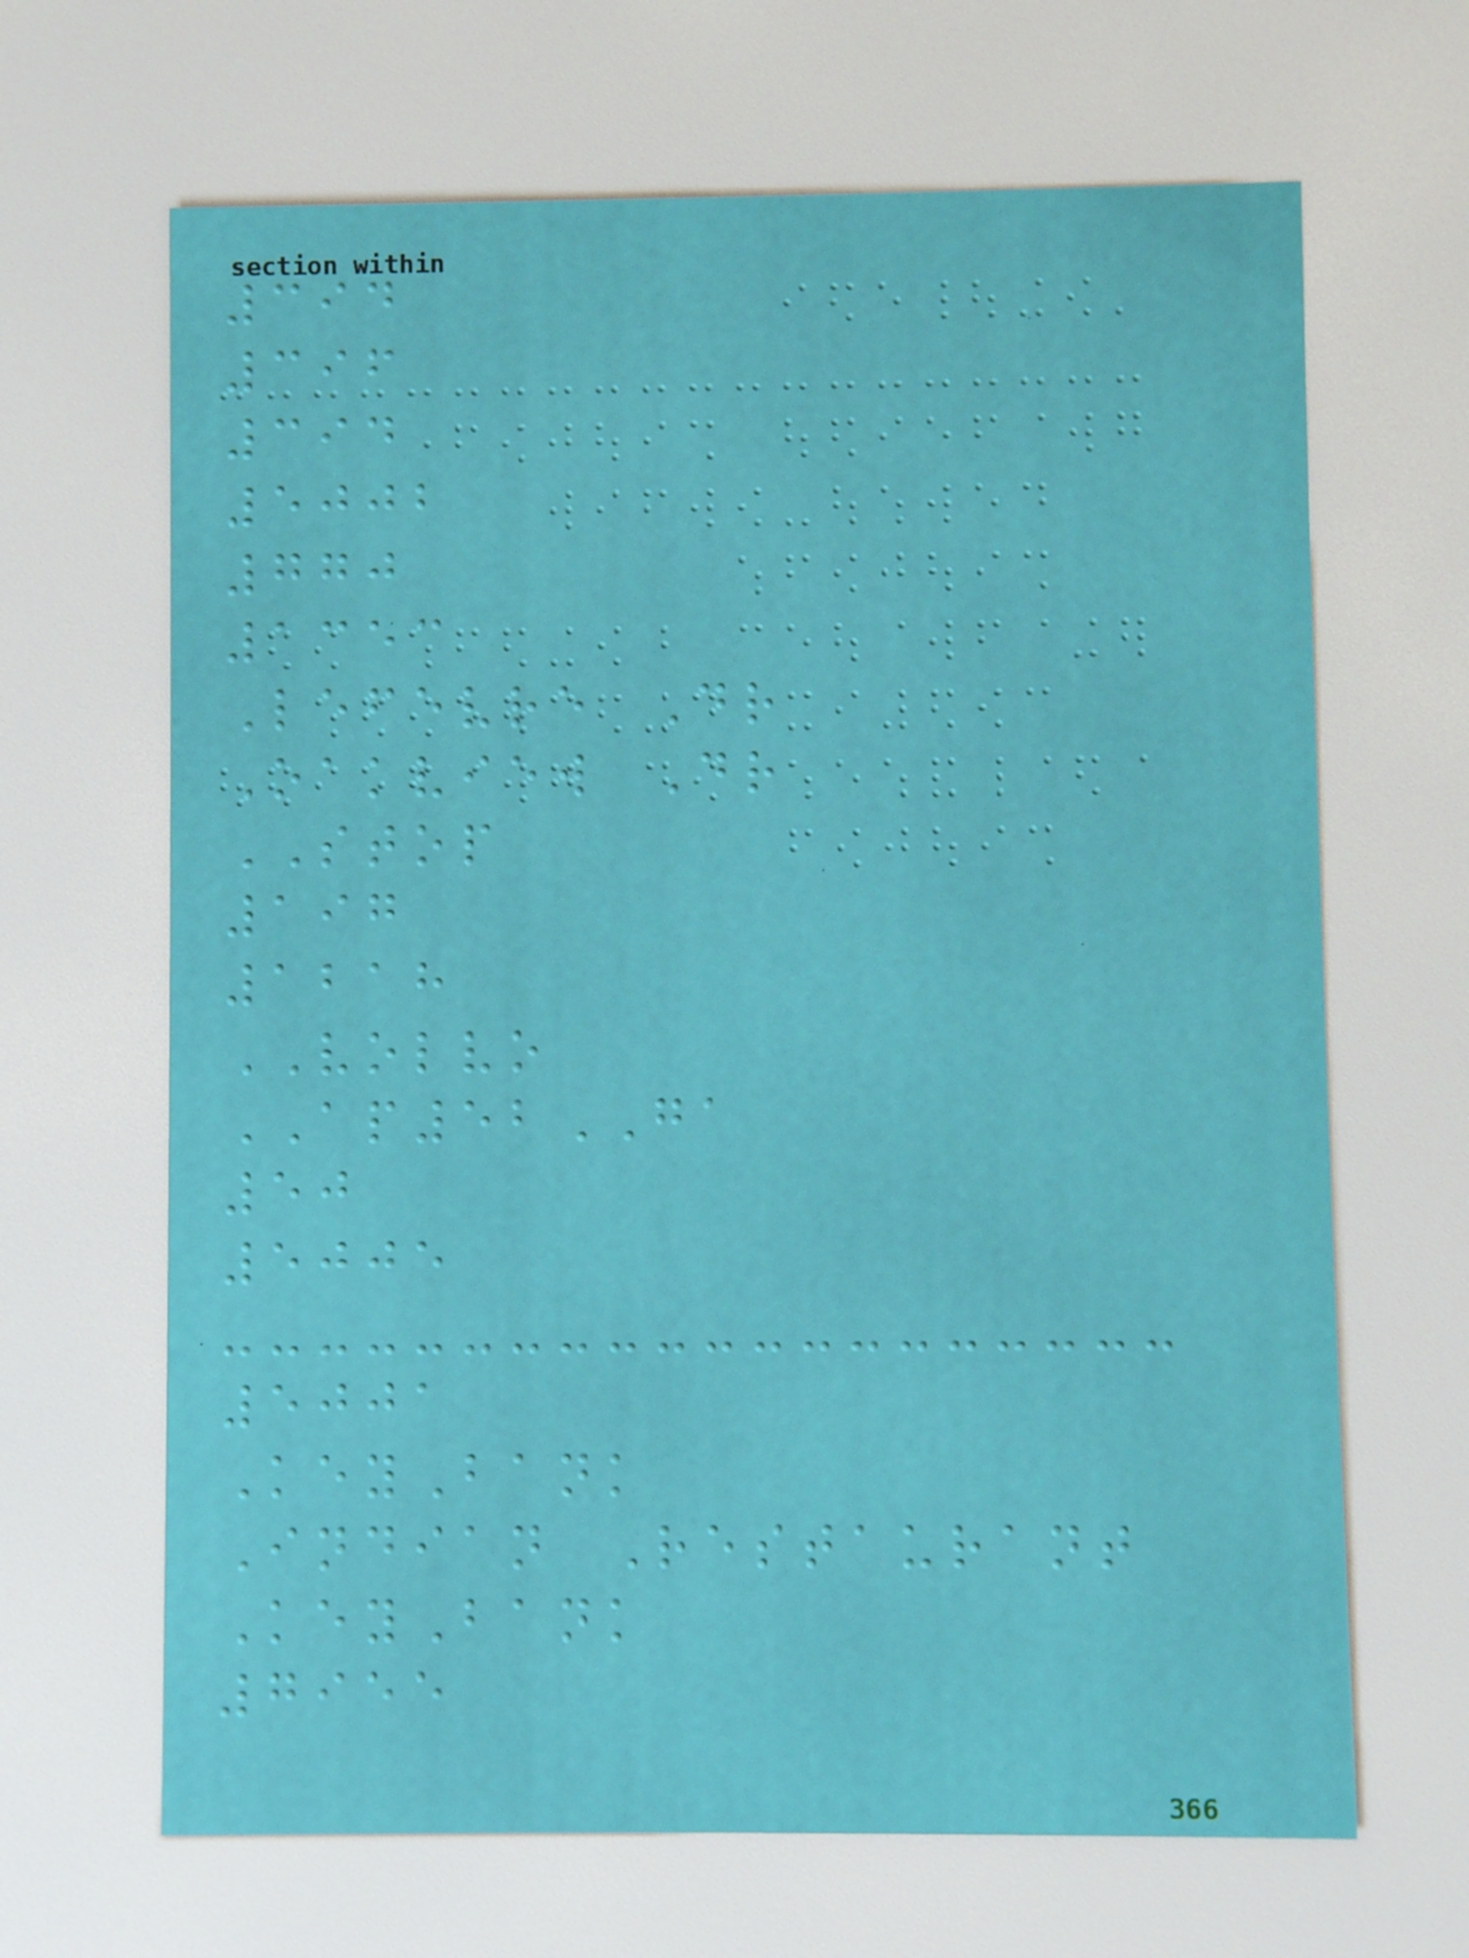394
396
394
5002
770
1353
Lefevre Dr
Oakview Dr
STOP
197
1218
VOLVO
AP52GA
50
5005
5001
KeyBank
Indian Restaurant
KeyBank
7955
